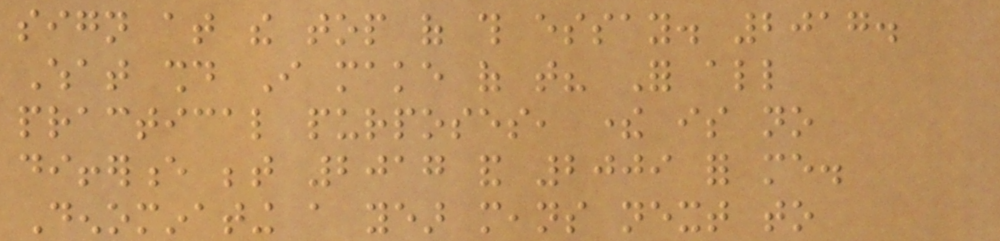sign at the top of this essay. 2017.
What should I make of that? For all
practical purposes, there is no
difference between 2017 and 2009 for me.
Denominating a year means next to
